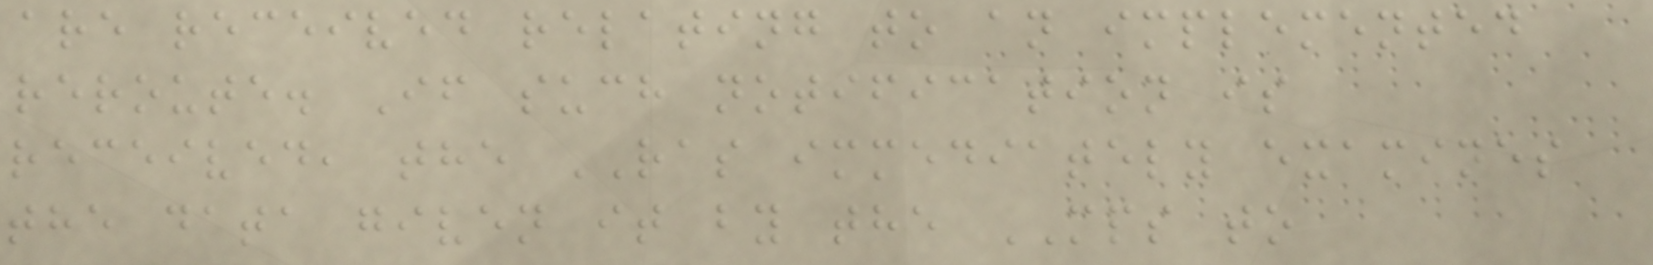are received relating to an implemented
reroute. If such notification is
received, the RAS immediately examines
the data given it by the MPS to
